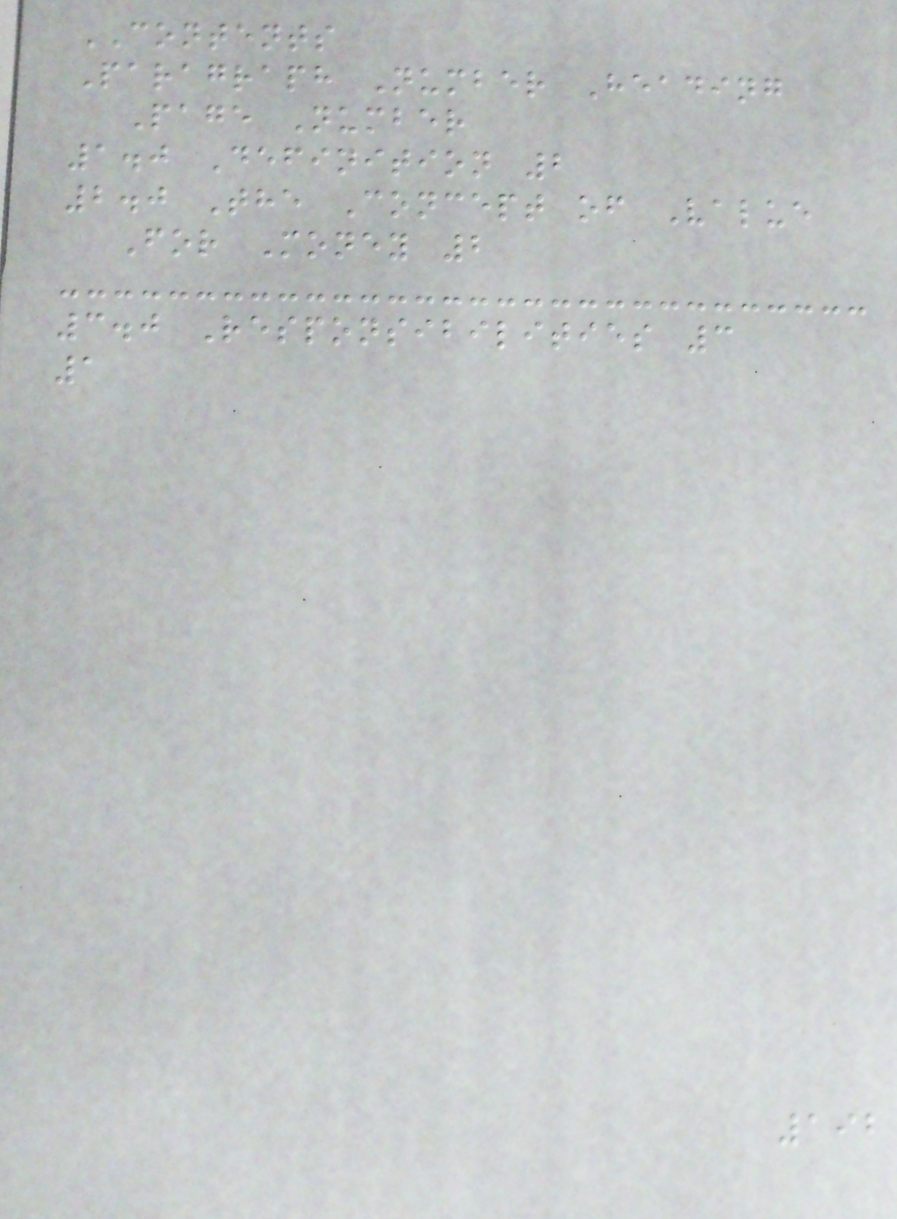CONTENTS
Paragraph Number Heading
Page Number
1.0 Definition 2
2.0 The Concept of Value
For Money 2
3.0 Responsibilities 3
1
192
